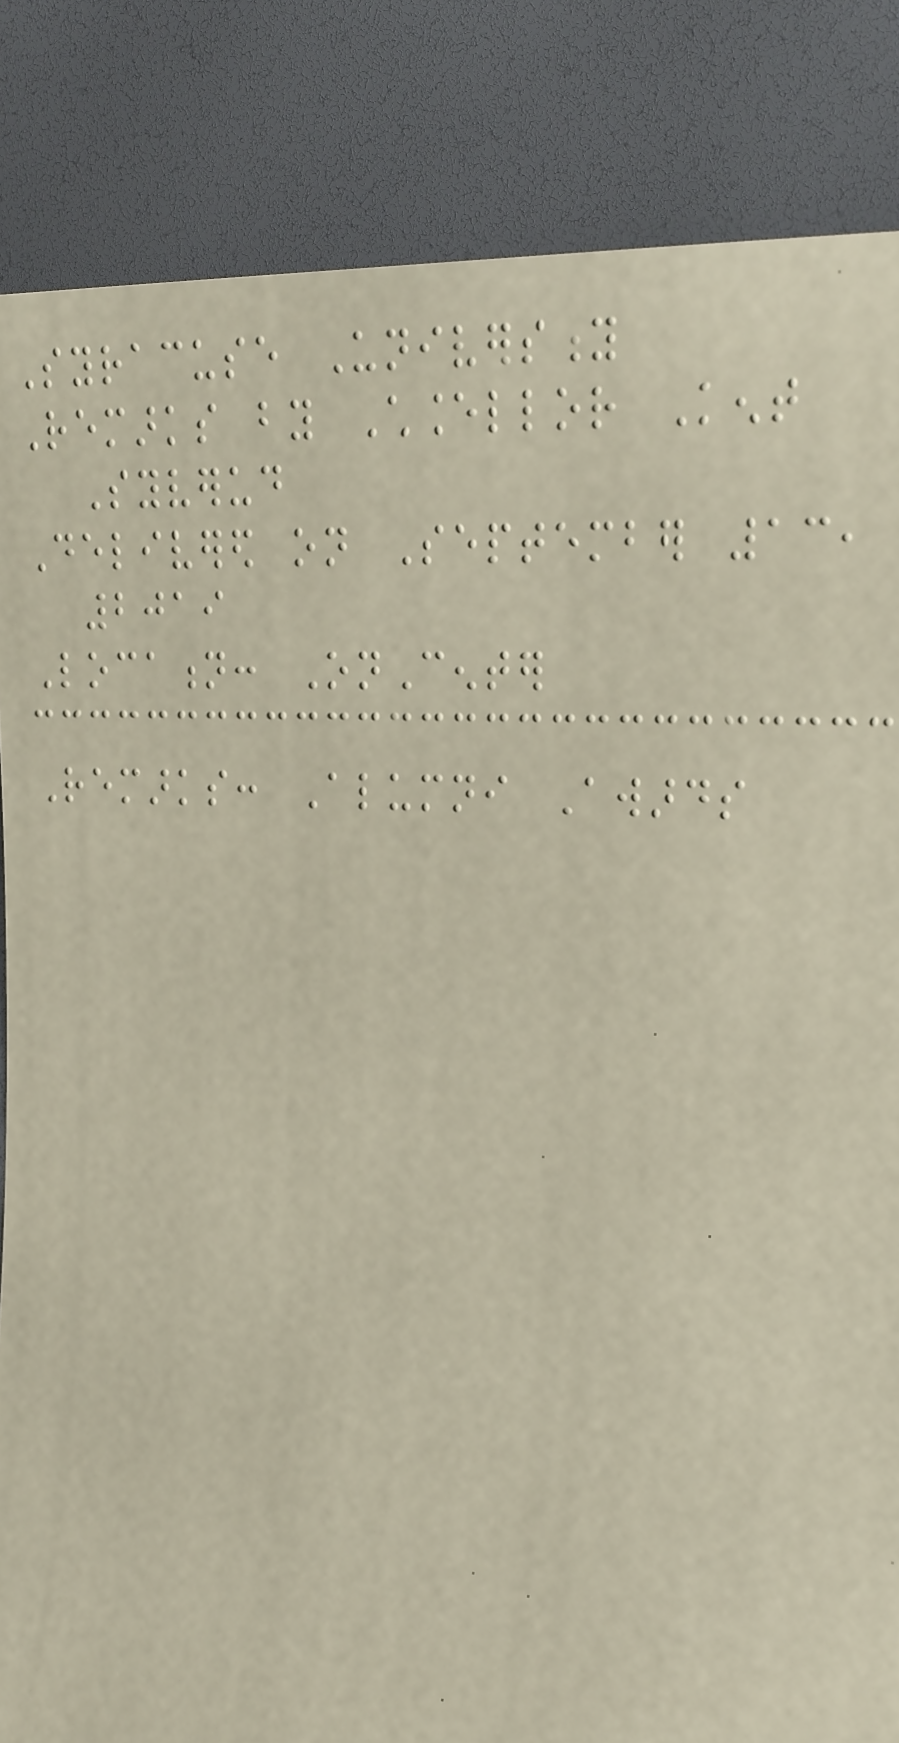Syracuse University
Remarks by Chancellor Kent
Syverud
Delivered on September 13,
2019
Location: OnCenter
Remarks: Alumni Awards
